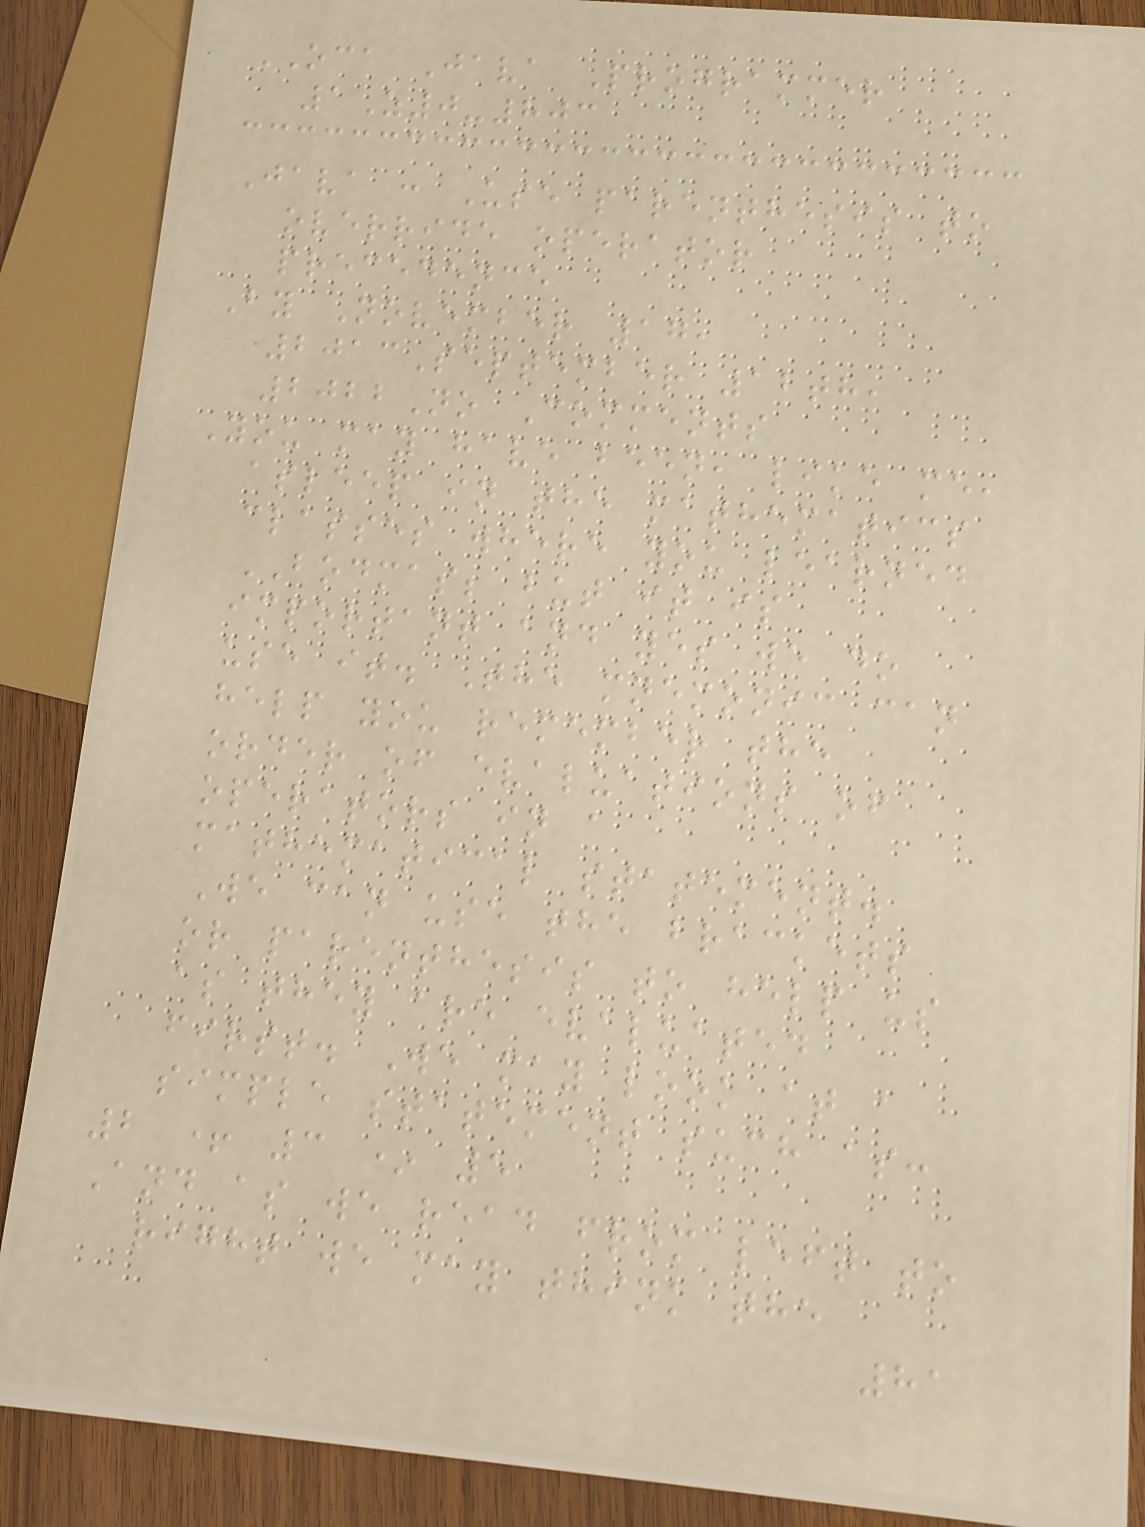OCA Java Programmer
1Z0-803
Java : Use parenthesis to
override operator
precedence
By November 17,
2013September 12th,
2022No Comments
You may have been, like me,
asleep in the mathematics
classes where you learned
BODMAS; but it is
important and yes we do
use it. The mnemonic can
help you remember the
order of evaluations of
operators in a
mathematical statement.
We can use the brackets
or parenthesis to help us
as they are evaluated
first. We may look at a
simple statement such as:
2 + 3 * 5
And as we read from left to
right we may think the
81
